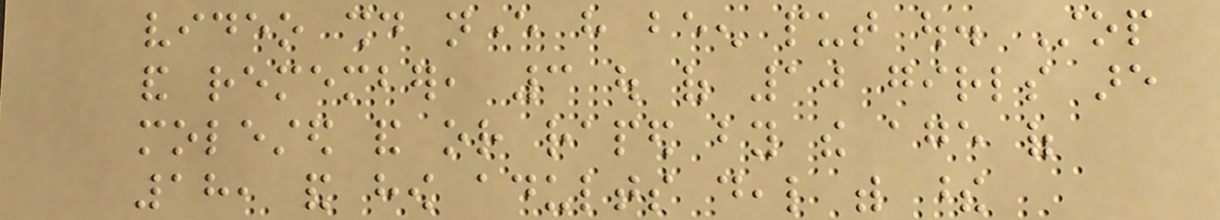video should never have been put out. Stop
and remember, 3 out of 10 girls are
molested and or raped by the age of
18, and how adults deal with these
